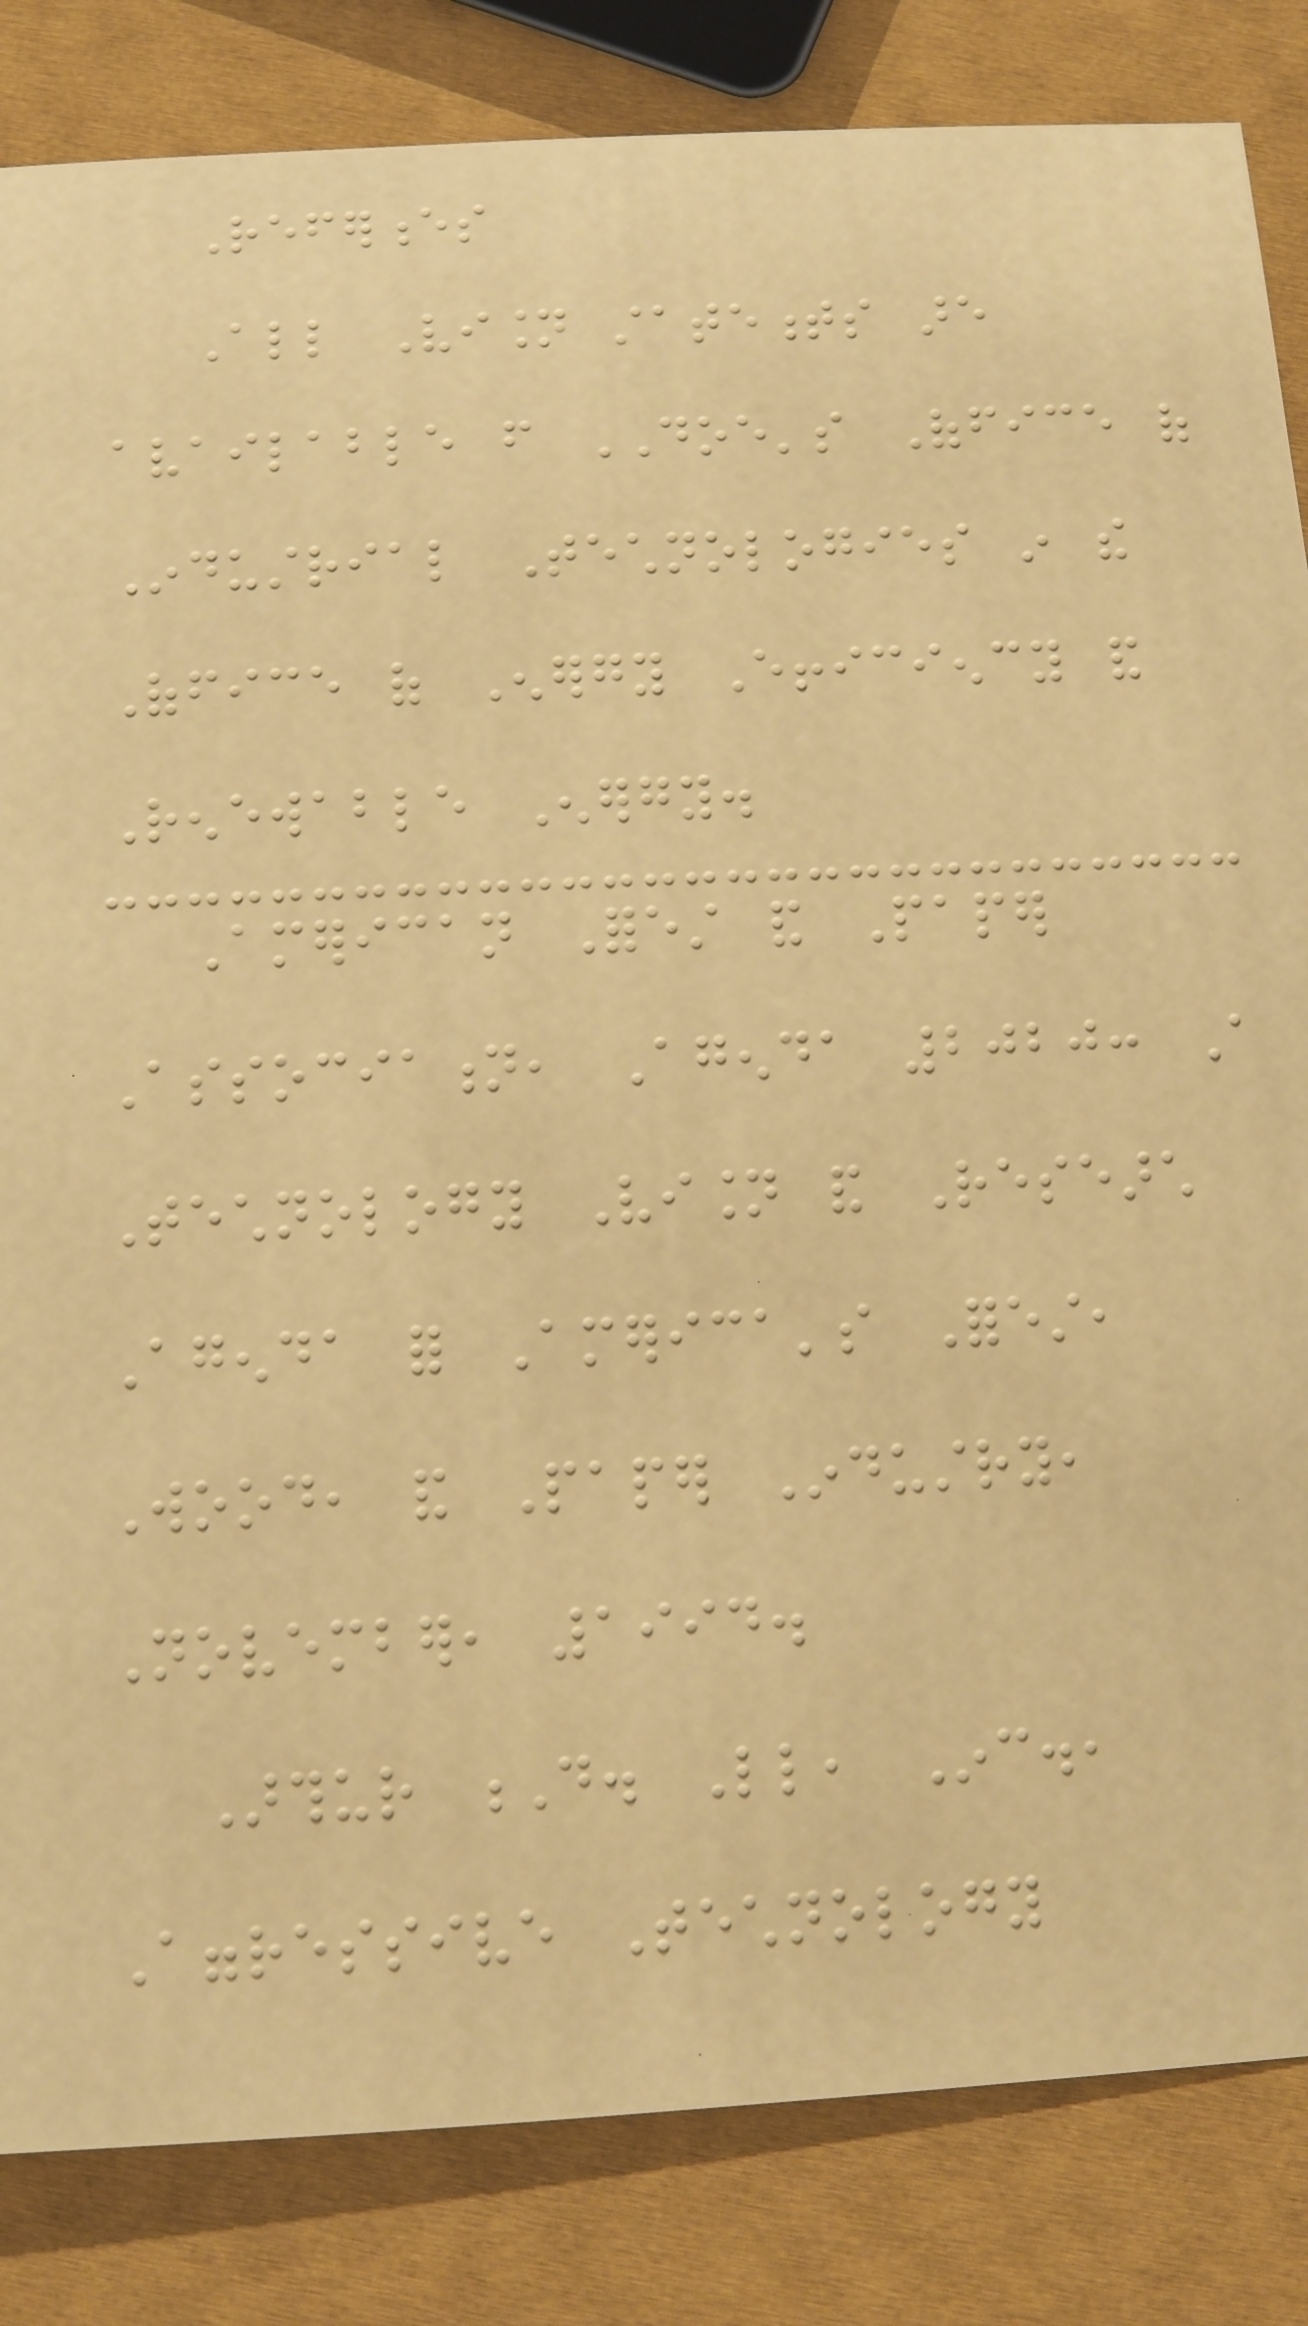References
All Vision statements are
available from DOE's Office of
Industrial Technologies in the
Office of Energy Efficiency and
Renewable Energy.
American Forest and Paper
Association, Agenda 2020: A
Technology Vision and Research
Agenda for America's Forest,
Wood, and Paper Industry,
November, 1994.
Arthur D. Little, Inc.,
Aggressive Technology
